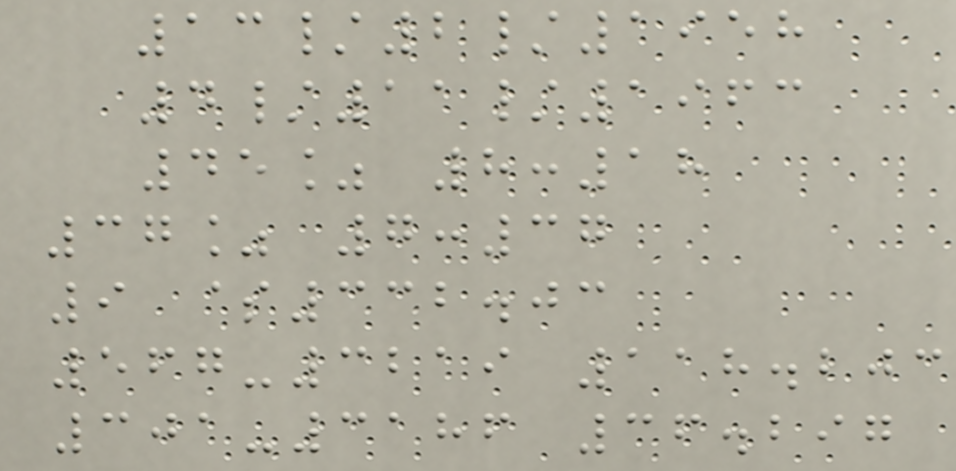13/2/1958
4/11/1963
45% 8:18
37% 7:37
9 $332.03
567-3219 118.203
301-3186 36.297
